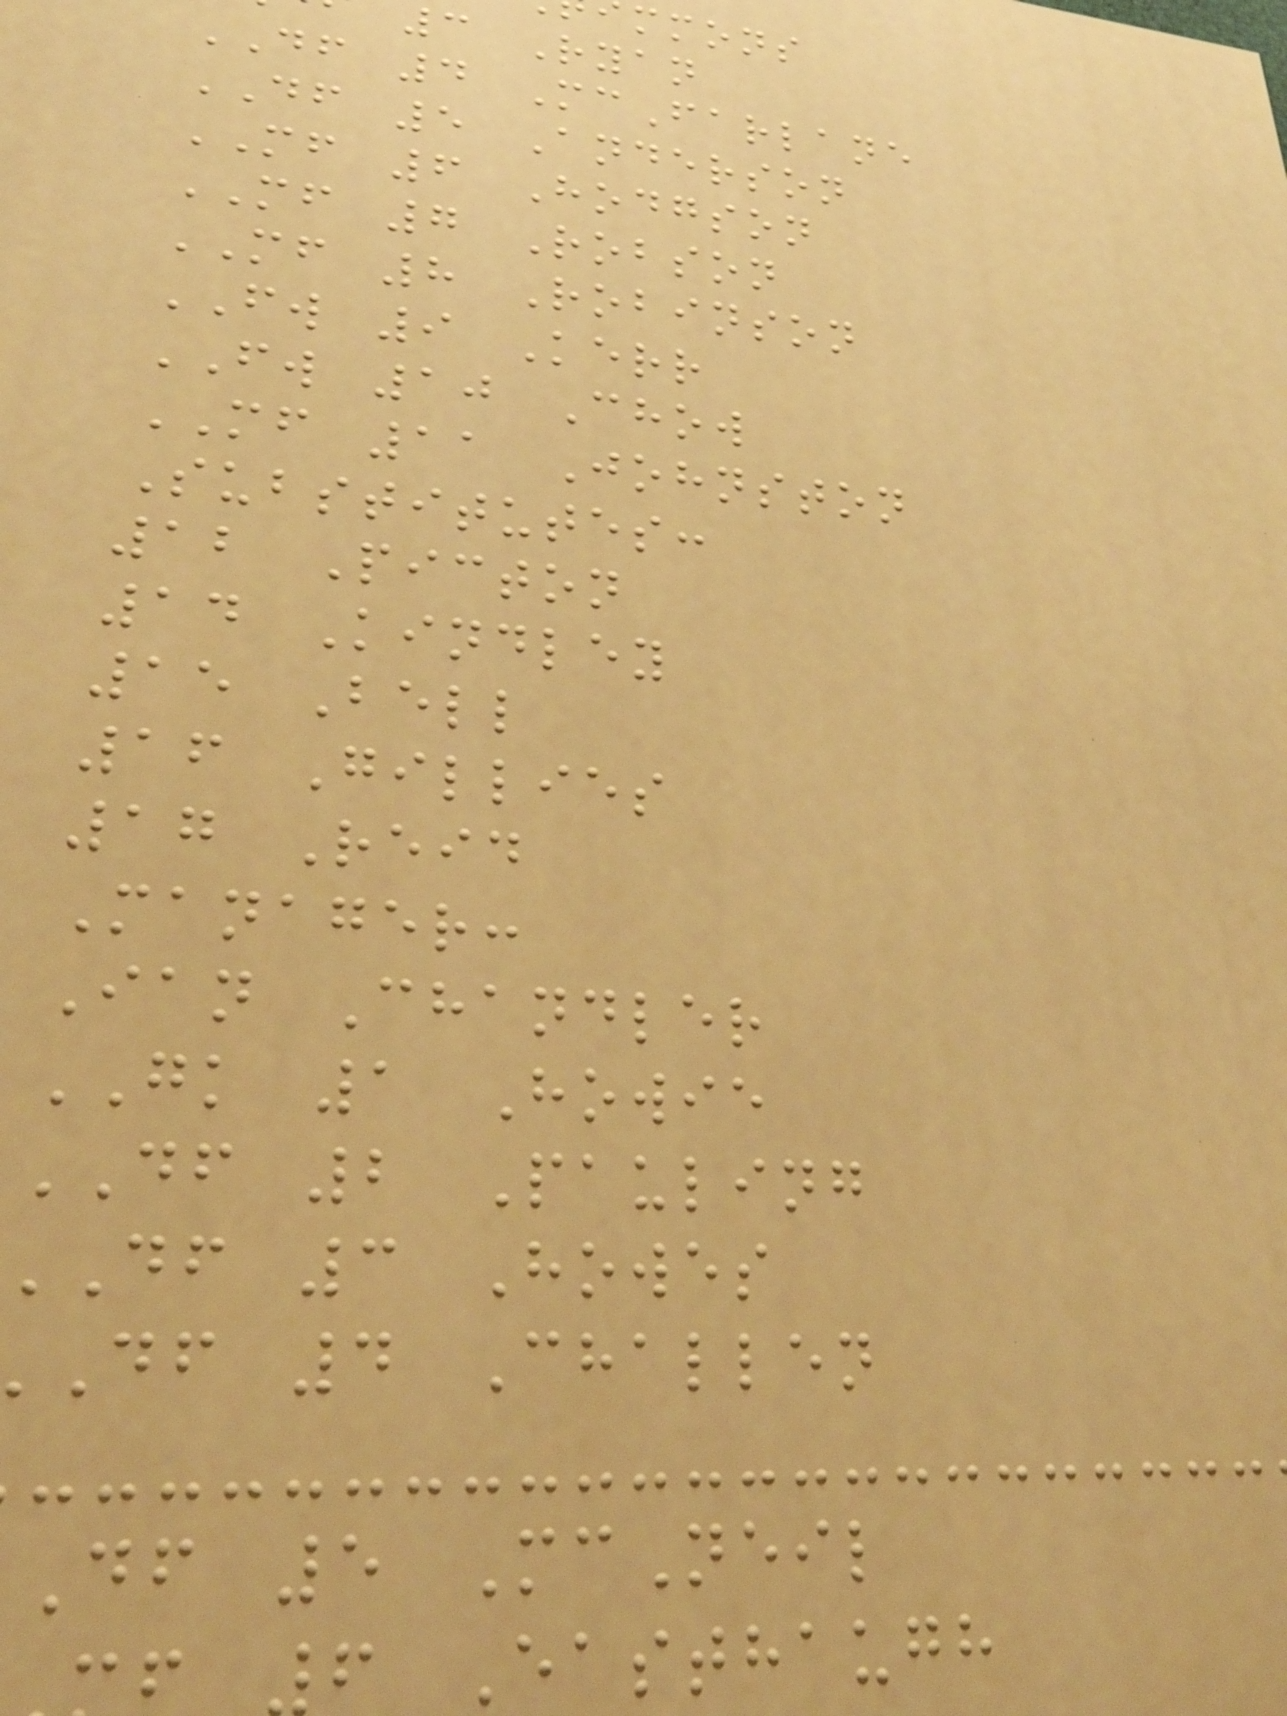mmons
3 Ryan
DF 4 McFarlane
DF 5 Anderson
MF 6 Hodgson
MF 7 Robson
MF 8 Robinson
FW 9 Kerr
FW 10 Chow
MF 11 Johnston
Substitutes:
12 Picton
14 Kindley
15 Bell
16 Gillies
17 Reid
Manager:
Ian Chandler
GK 1 Howie
DF 2 Pauling
df 3 Howes
df 4 Challen
df 5 McNeil
f Easthaugh
